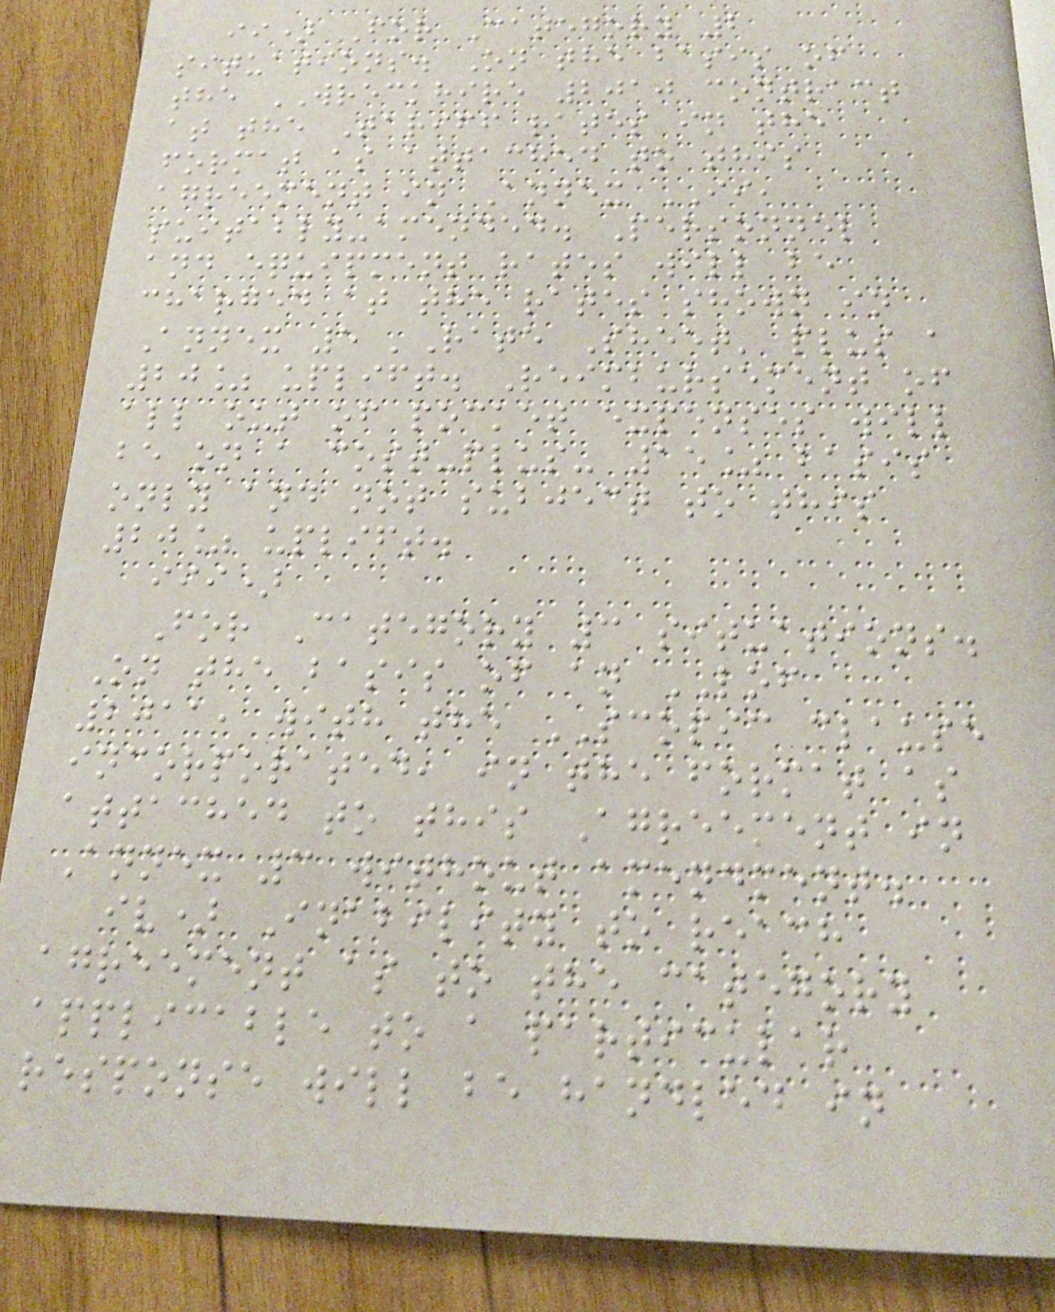ii) For Category 2
situations. On the basis of
the WRECKHIRE 2010 contract
at the Tariff rates in the
format as attached to this
agreement in Annex II,
suitably-amended. Personnel
and equipment rates will be
charged at the rates shown in
Annex 5 'Rate Sheet' plus a
20% uplift. Reimbursement of
all out of pocket expenses will
be on a cost-plus- 15% basis
only and not subject to this
20% uplift.
iii)
For Category 3 situations.
On the basis of an LOF
2011, with the SCOPIC clause
incorporated, in the format as
attached to this Agreement in
Annex 3 without amendment.
iv) Inability to reach
agreement as to the category
applicable to a particular
response will be handled in
